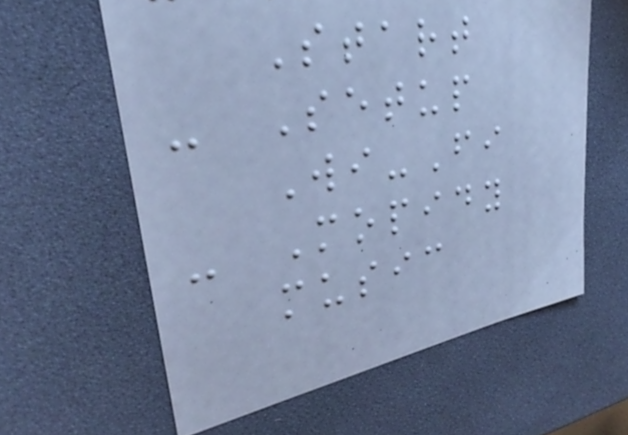Start
- Setup
Wi-Fi
- Mopidy
music
